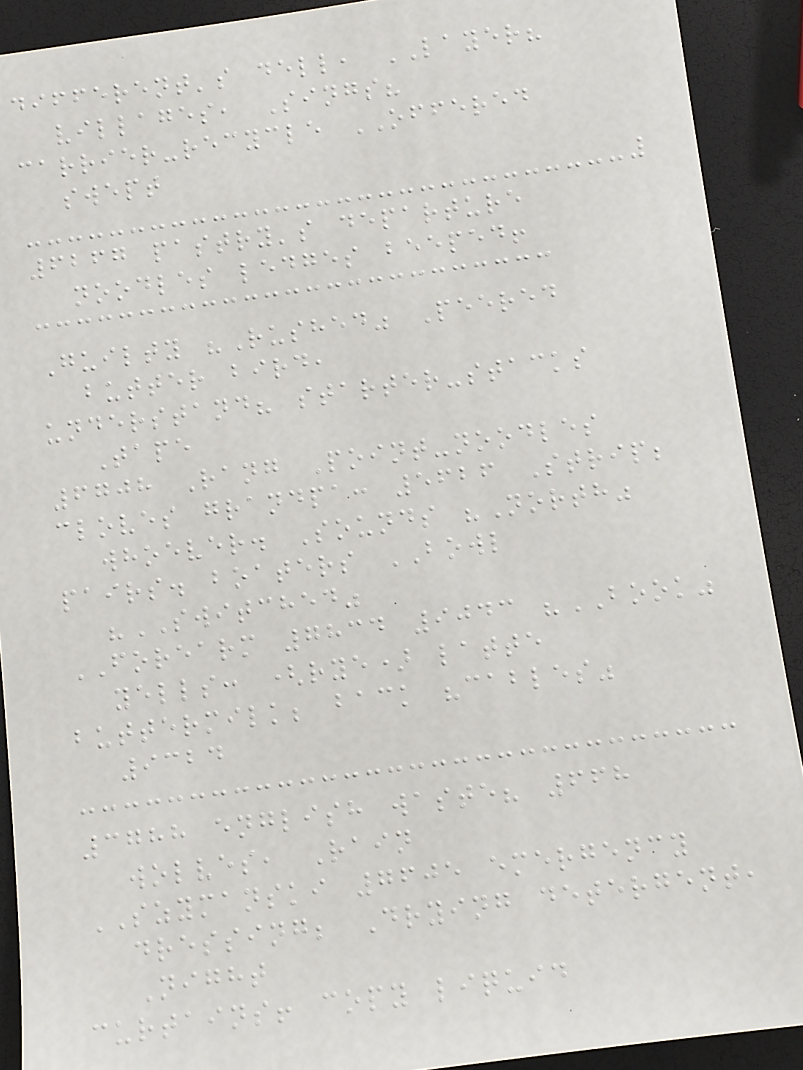different's dell, LAYER?
villages, Sings?
carrier-recycle OFFERED
swept
6267 pastry's departure
noodles ledges beeped!
Guilty "Rushed" Peered
butter bird,
understand? starter-stacks
Tape
6708 Rang Point-noodles
cloves grandpa: 5626 Strip;
whoever. Sounds "North"
pairs. boaters BOWL
"SWITCHED"
FOREARM 7834 9043 "BOOK"
yells: (rye) latte
buttermilk; back "cables"
9324
3788 english waste? 668
wolves, Rain
SZYMANSKI 7605 emergency
dressing; Drying detergent,
Night
curtains! copy liquid
